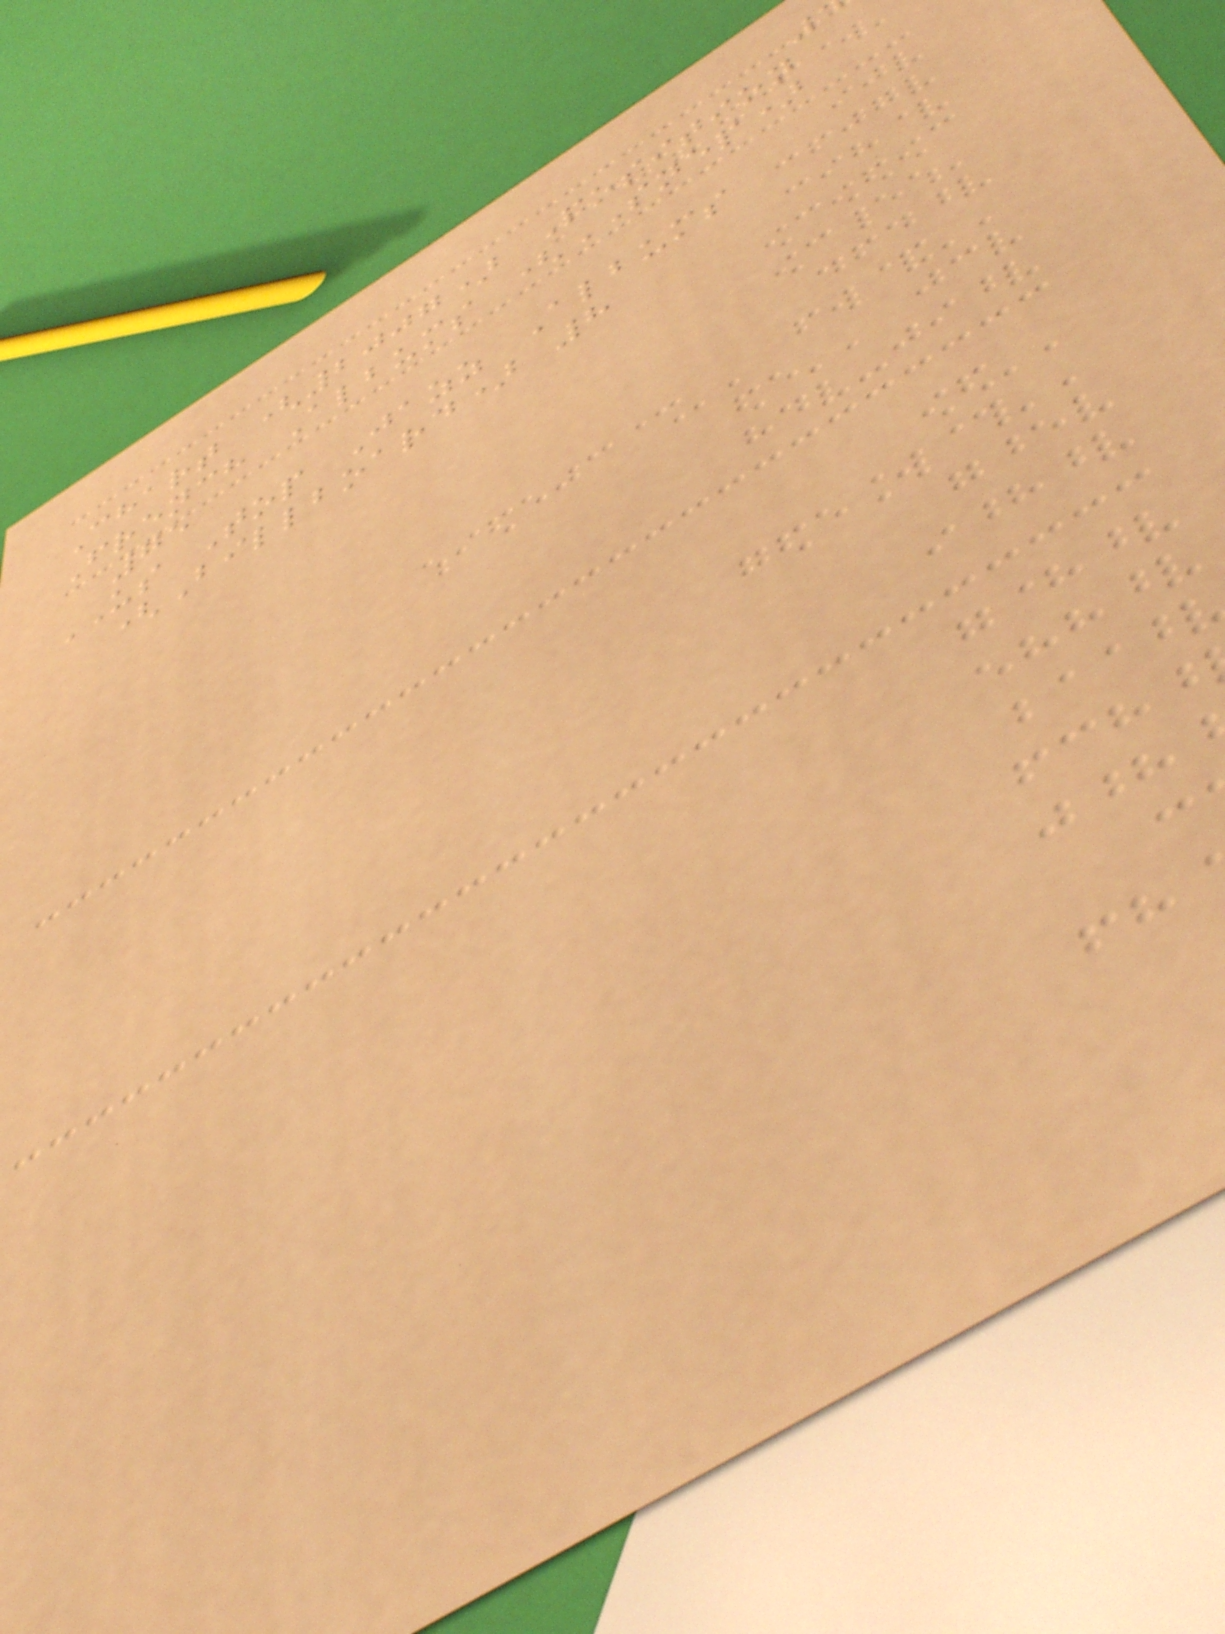Chart (2007) Position
French Albums (SNEP)
75
US Top Jazz Albums
(Billboard) 8
